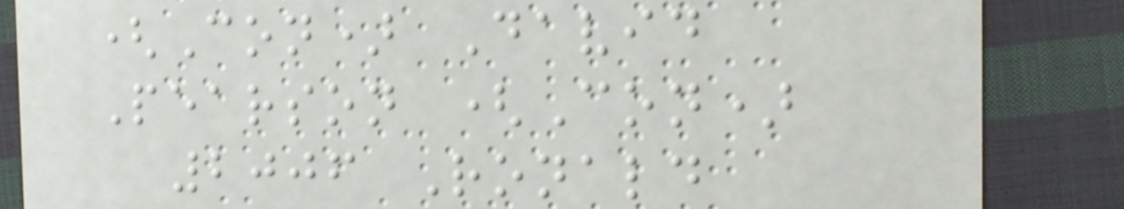(Con) David
Pearson (Con)
2006 Ronald
